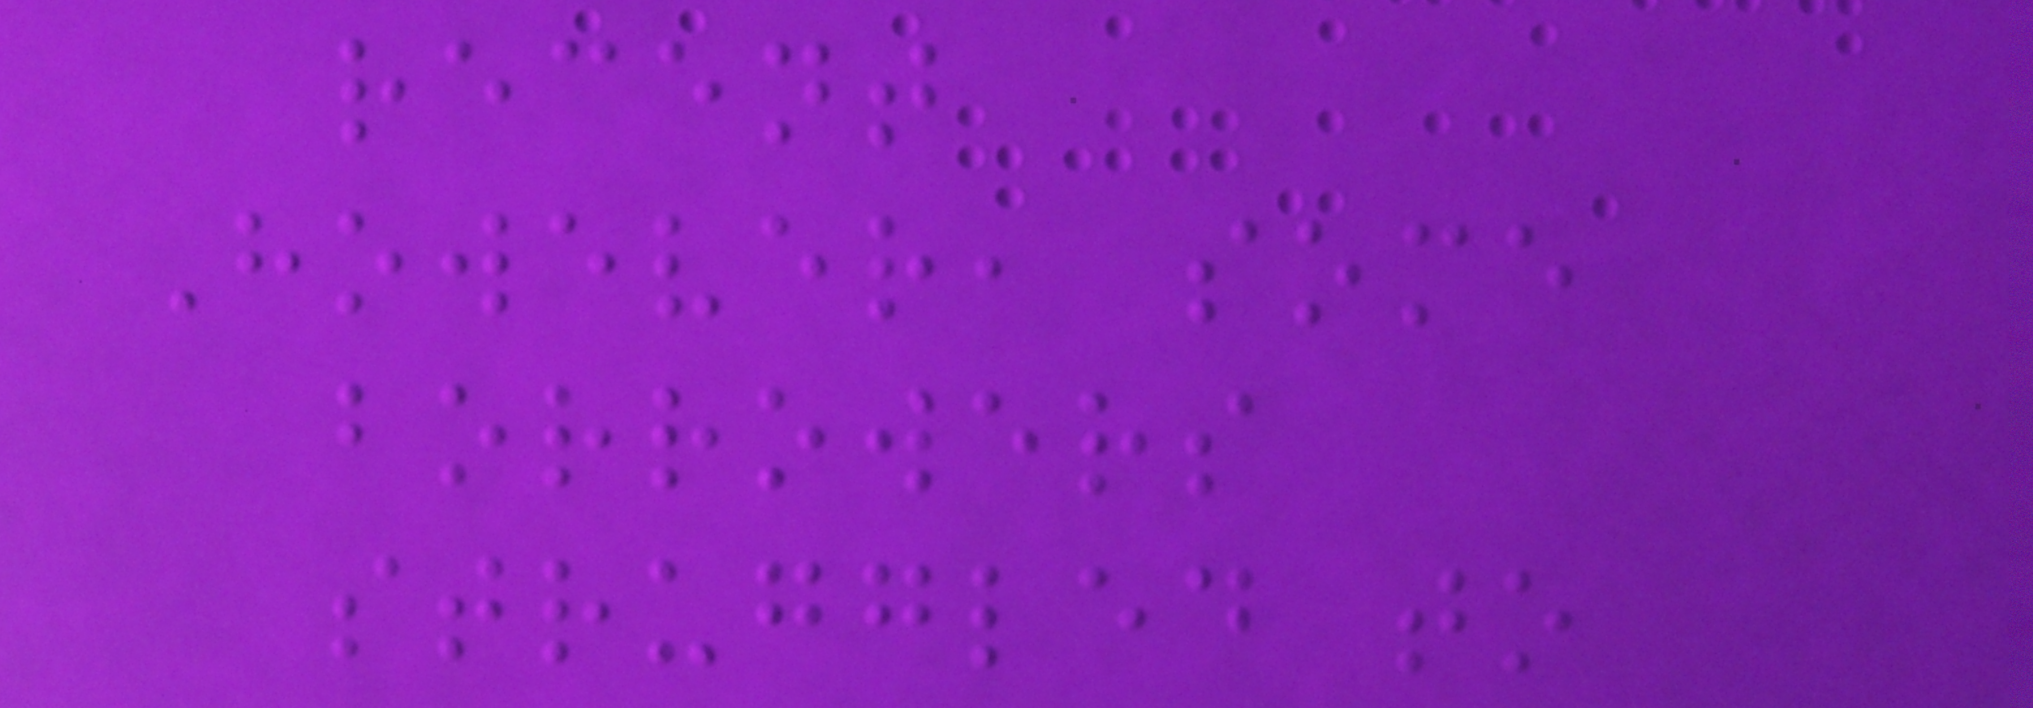recent
However, some
borrowers
struggled to
